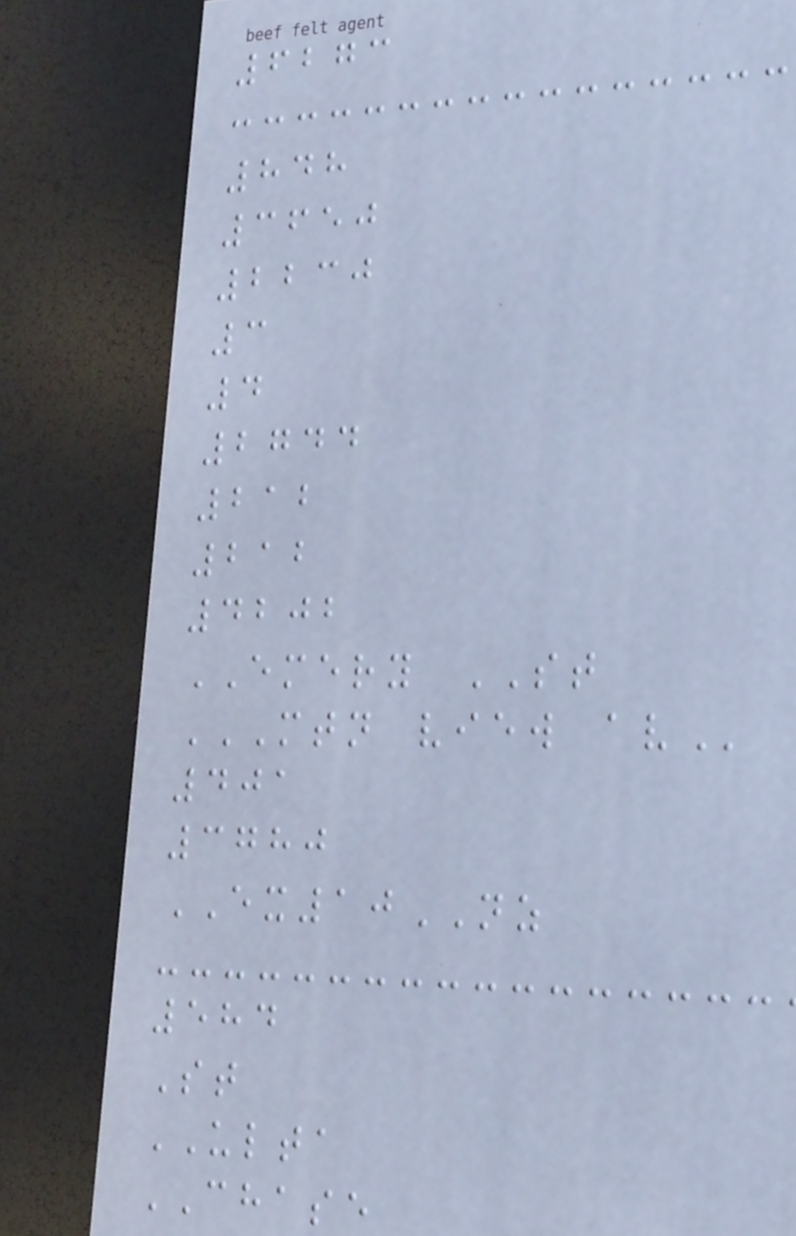6273
848
3650
2230
3
4
2744
212
212
4202
EMERY ST
MTN VIEW AV
401
3780
EX10NZ
584
St
ULTA
CHASE
